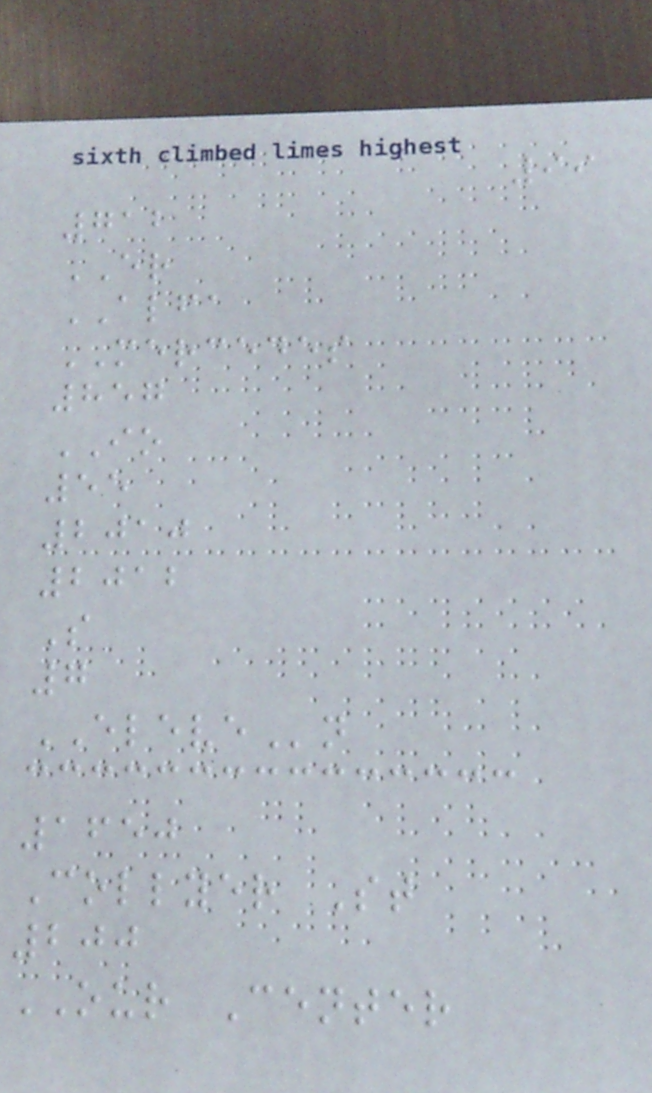99
712
ER
ALFA
MERCEDES
857
IO
55
2010
2012
S
7
ELEVEn
1650
Collyer St
200
OUR Center
